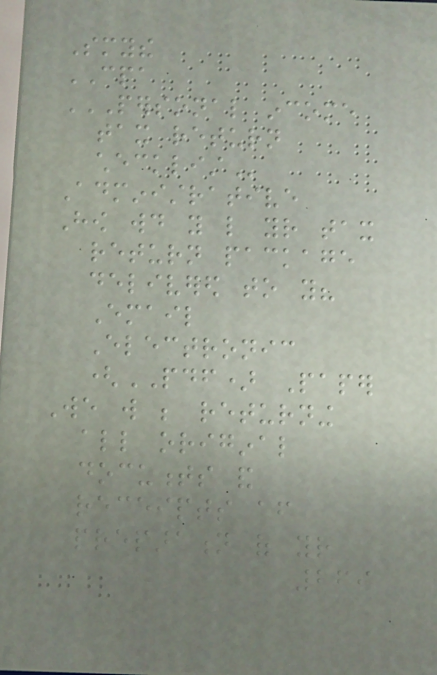Smythe
CPA
PERSONAL INCOME
TAX RETURN
CHECKLIST
Administrative
How would you like your tax
return package
delivered to you?
Email
Electronic
(PDF) Paper
We will be returning
all original
documents and
receipts after
preparation of your
269
